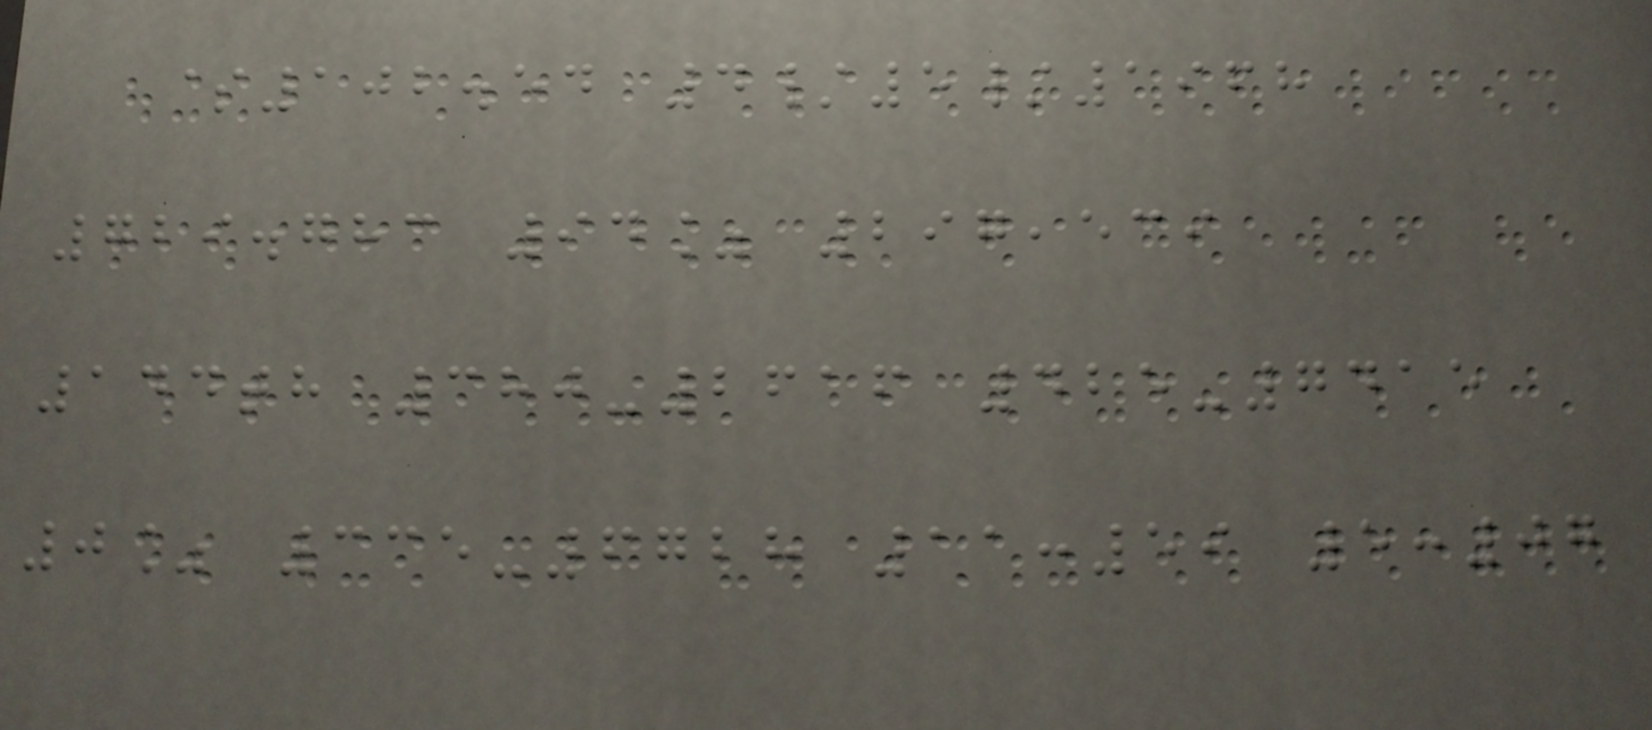$102.54 4/5/1968
729.783 94% 297,539
144th 380-2616 425-7415
0% 335-6728 11:59 5:07
